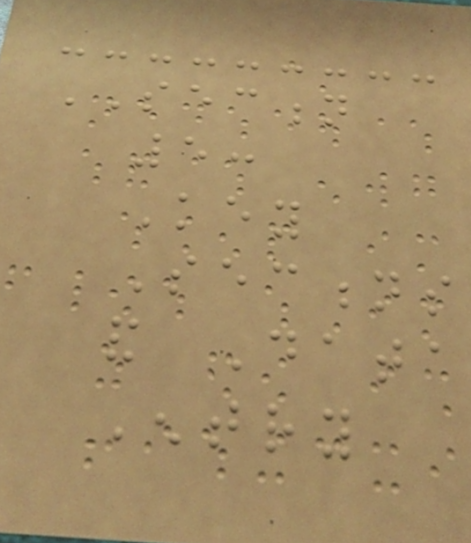SECTION
5:
Key
Sections
and Data
Entry
